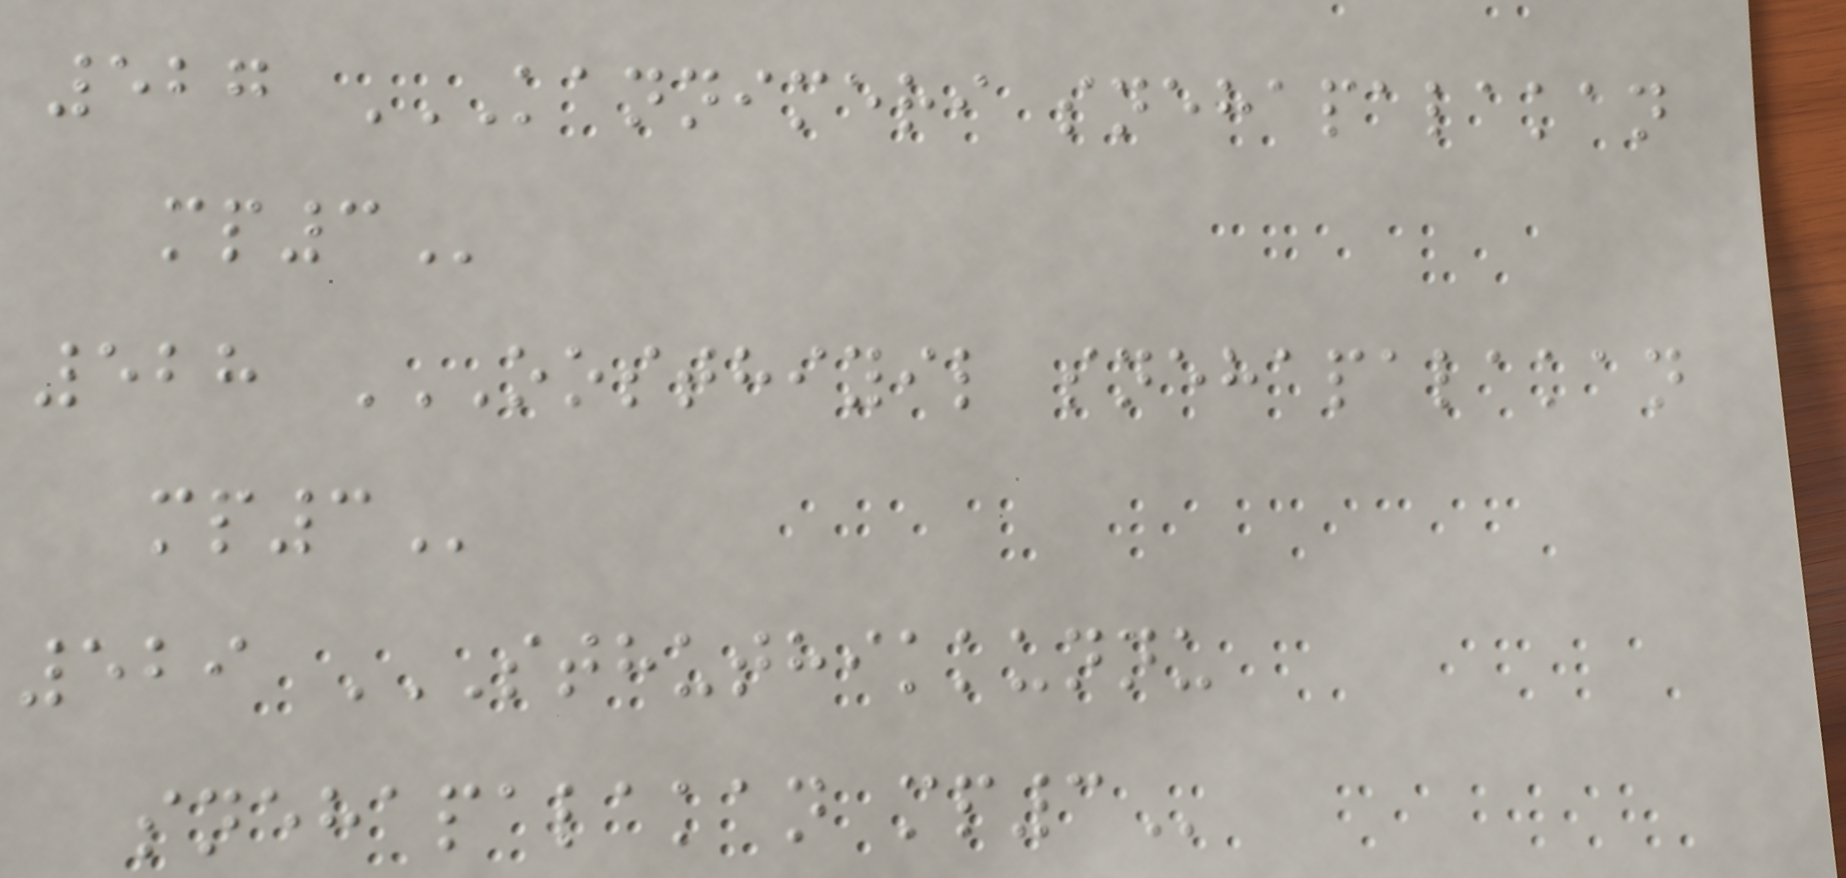527 KANNIMERI SNEHAPALAKAN
MP3
528 OOSTHIYIL SNEHAPALAKAN
MP3
529 STHUTHIKKUNNU
SNEHAPALAKAN MP3
